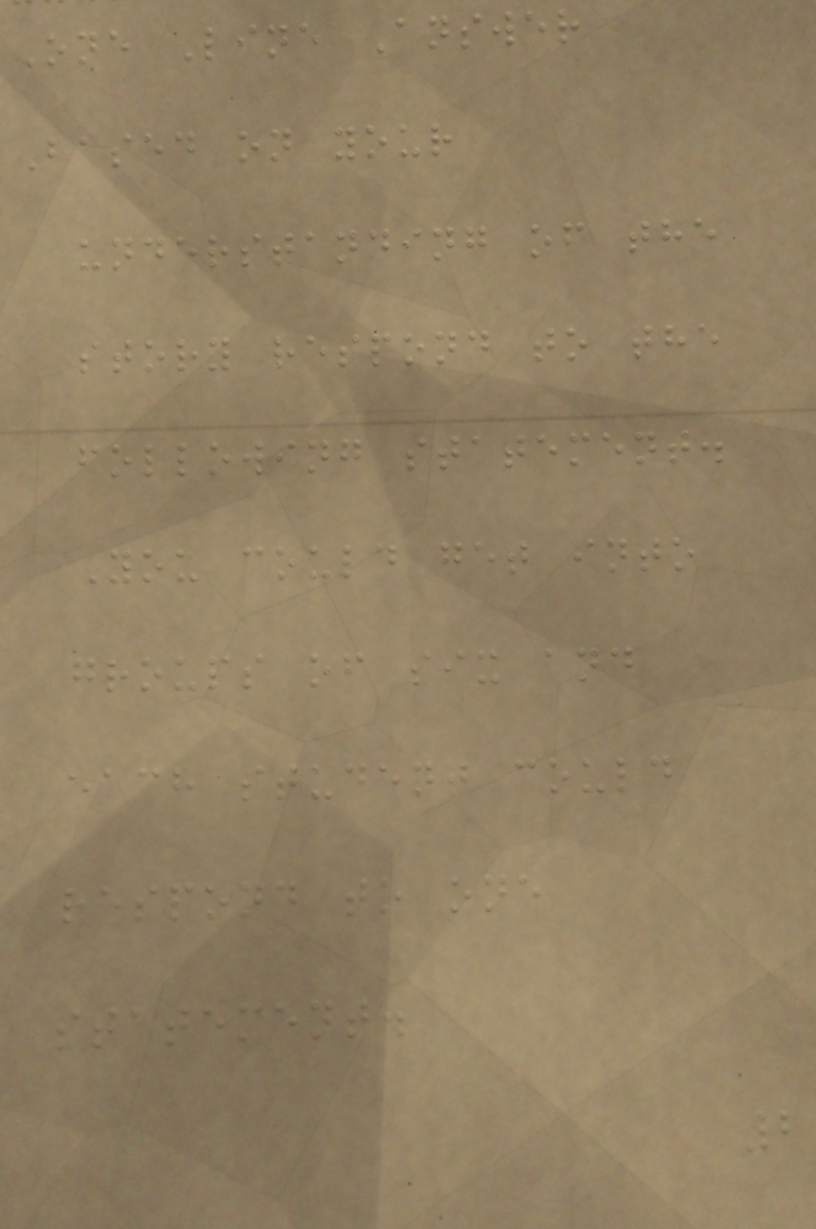One Line Answer
Based on your
understanding of the
story respond to the
following statement.
You could get into
groups of six and
each student could
respond to one
statement.
2
